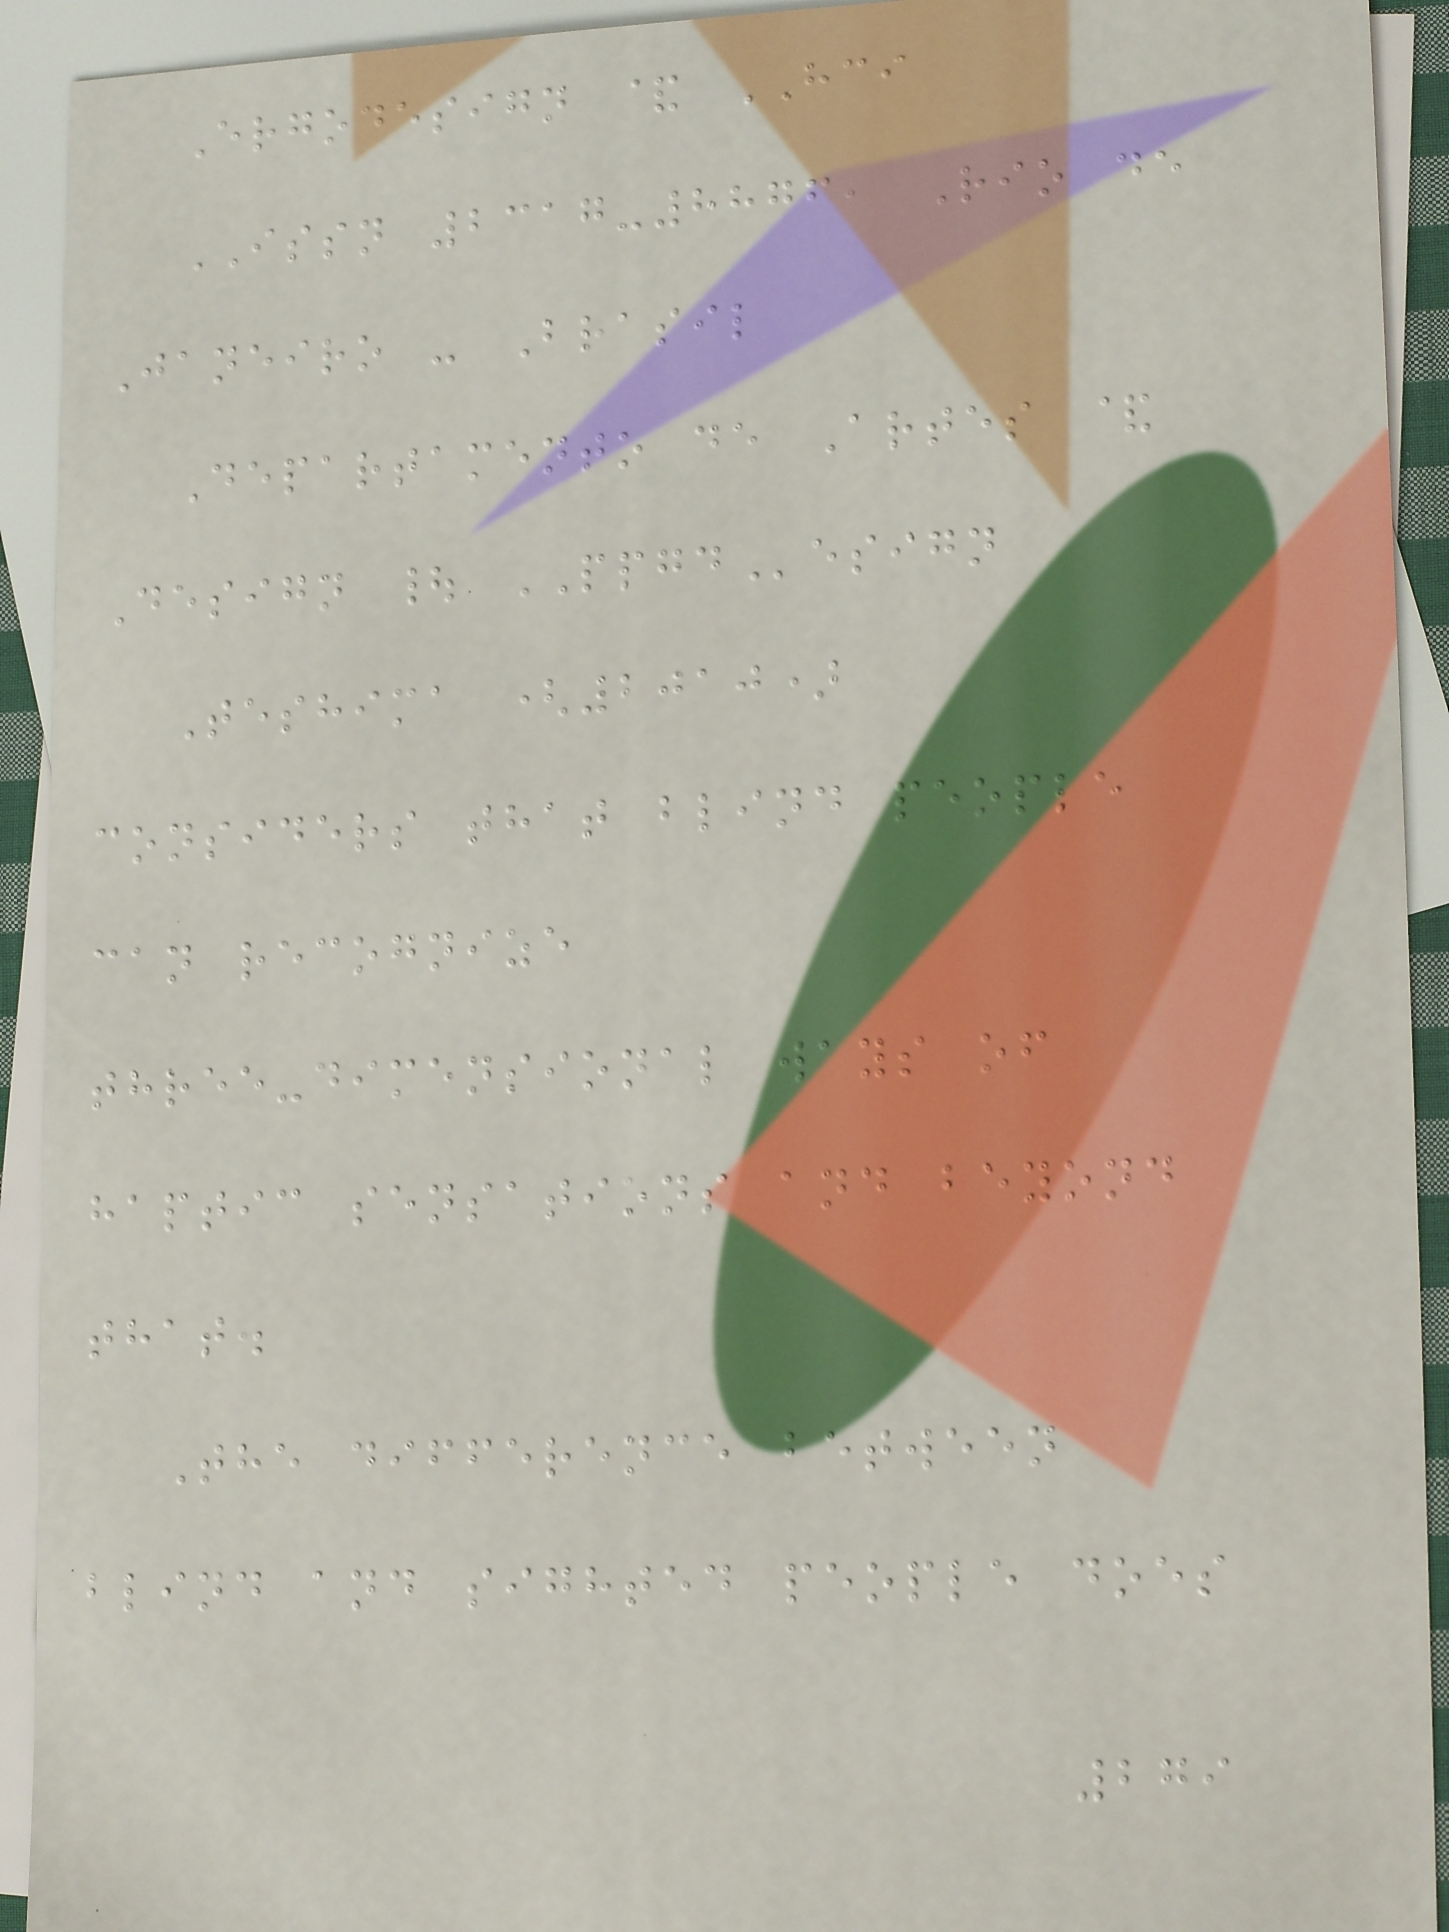Ergodesign & HCI
ISSN 2317-8876, Rio de
Janeiro - Brasil
Departamento de Artes &
Design | PPGDesign
Teshima (2010)
considers that blind people
can recognize
three-dimensional ways of
haptic sensations and beyond
that.
The difference between
blind and sighted people does
279
